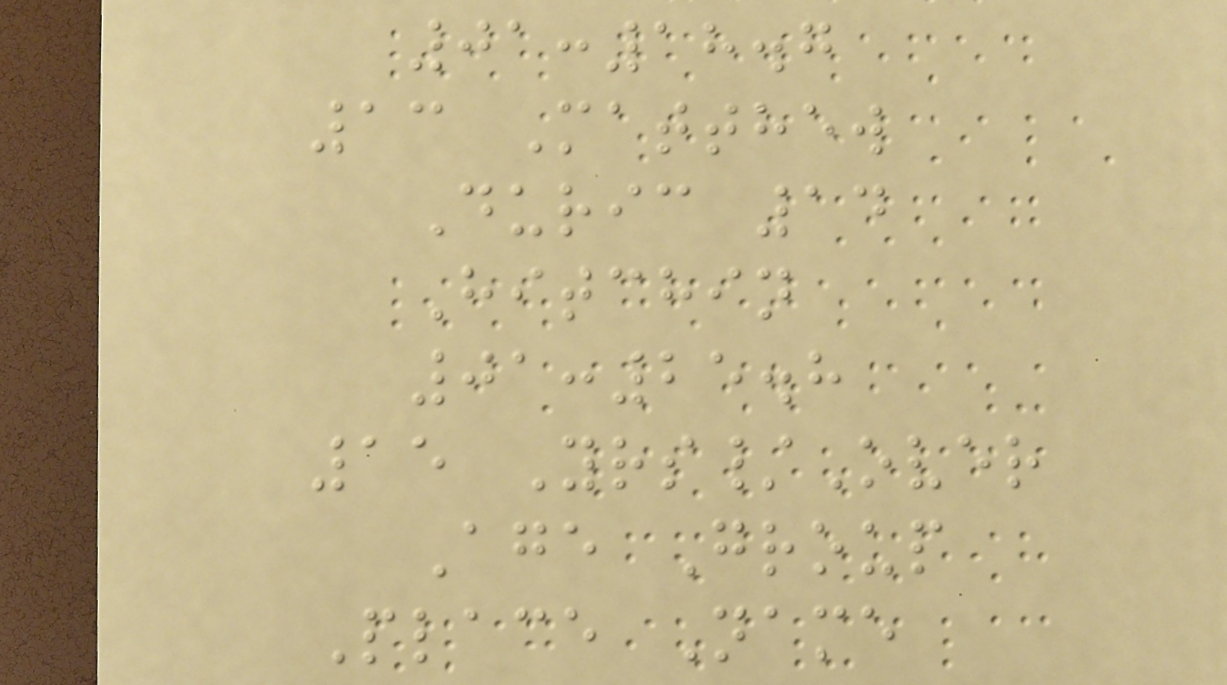01:18.7
13 Matthew
Duric 14
Hitchin
01:25.8
15 Yrs/Over
Age Group
Place Name
